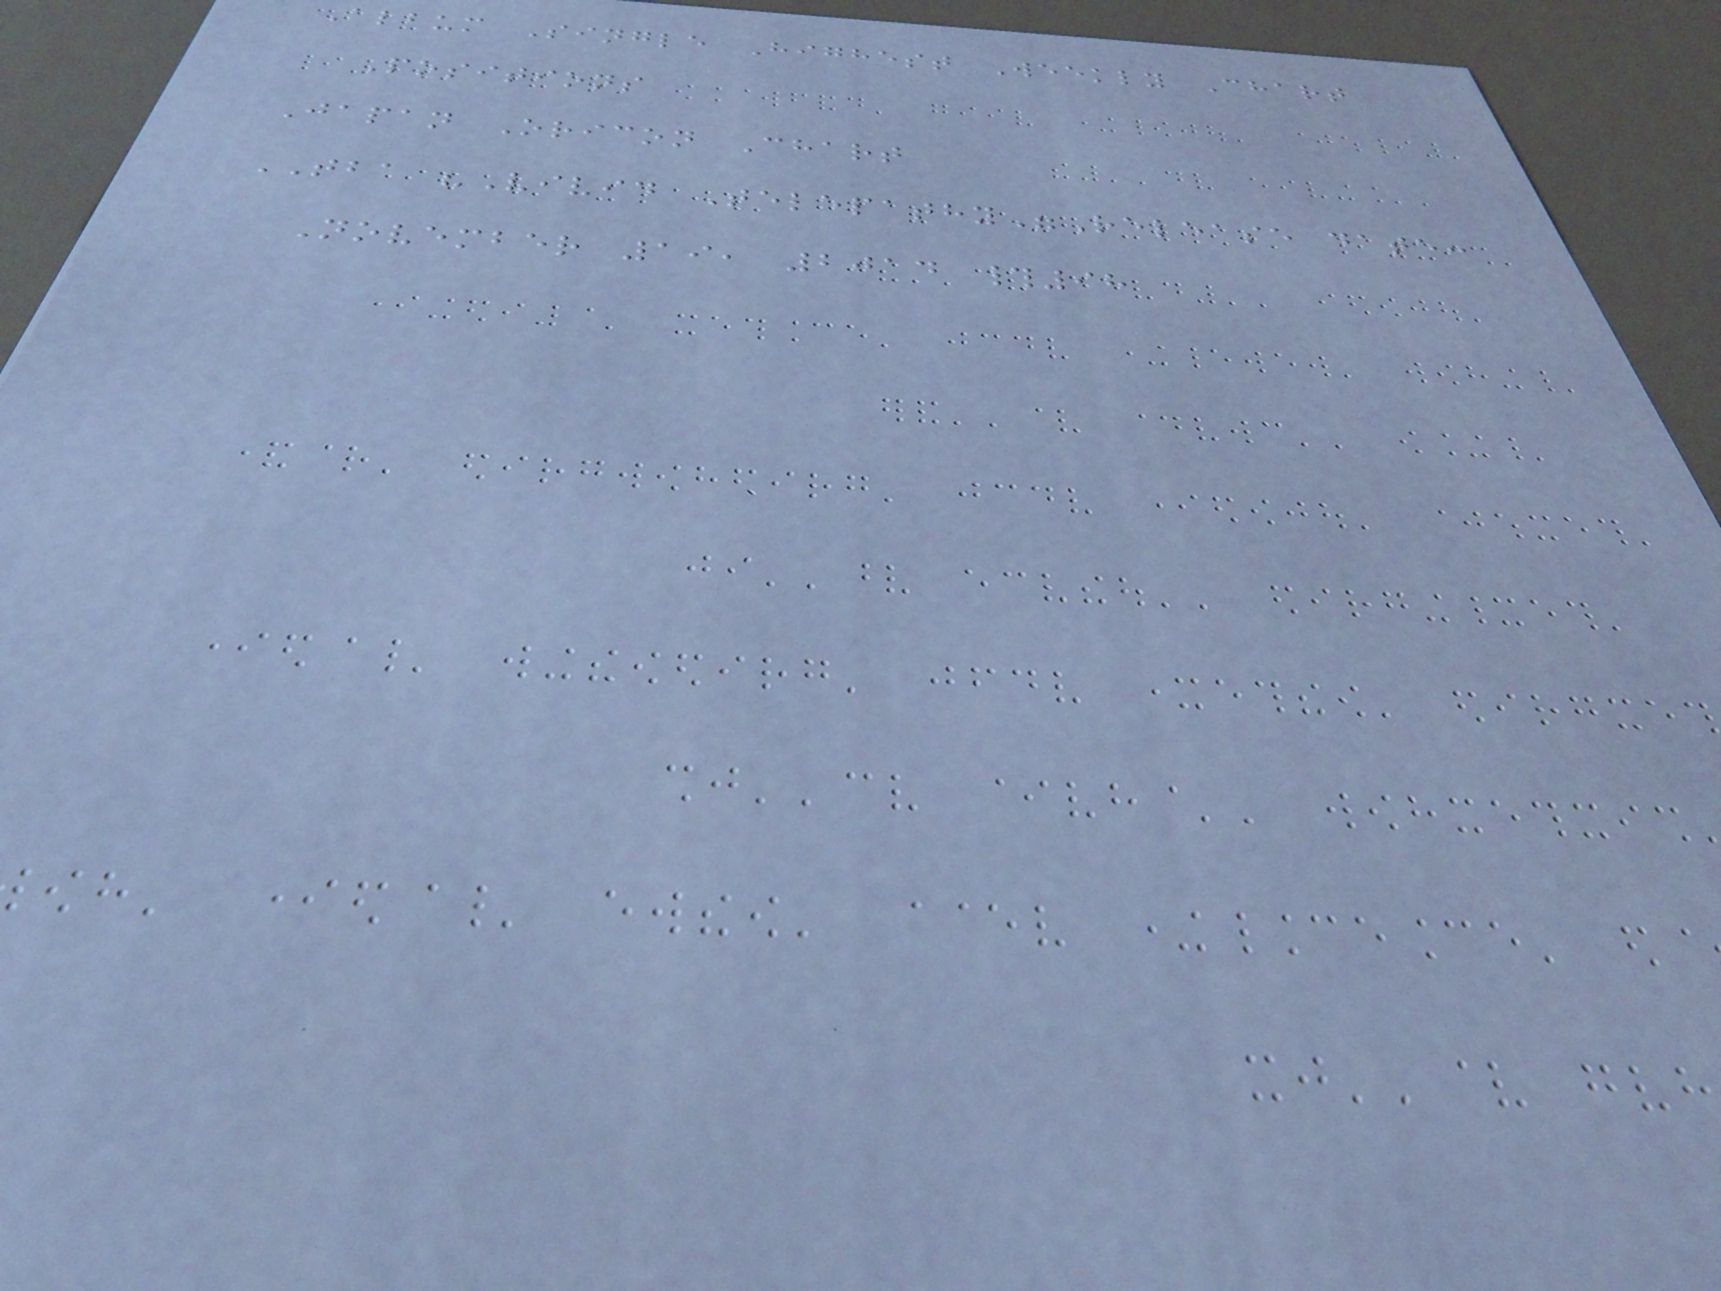Album Single Highest Weekly Chart
Positions
Japan Oricon Chart
TBA "Vivid Telepathy"Release date:
November 19, 2014 #98
